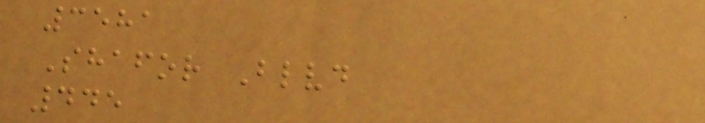3581
Shafor Blvd
445
